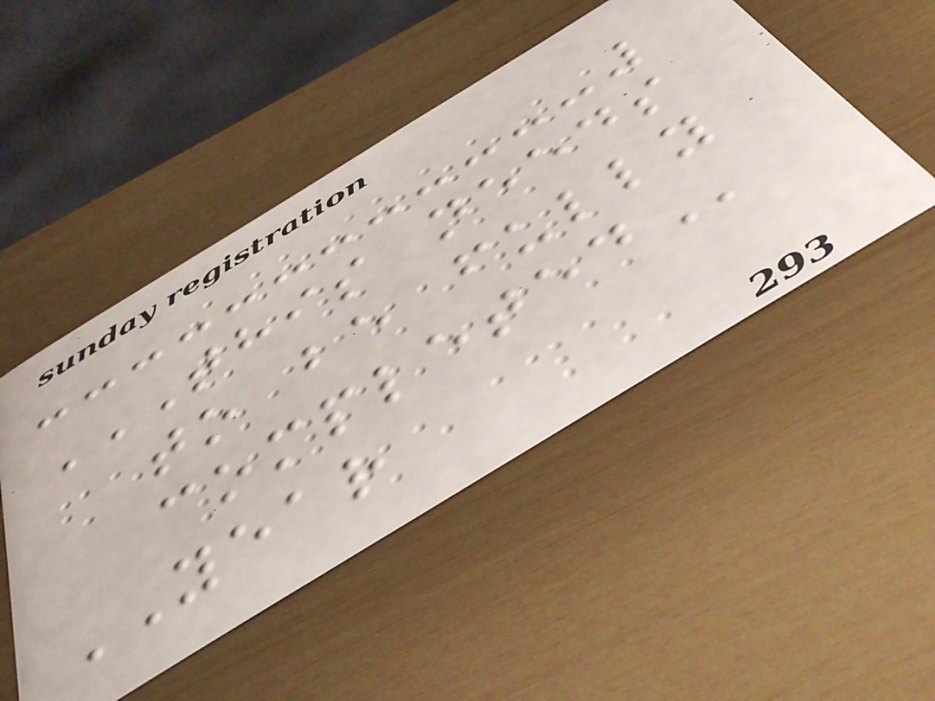THIS NEEDS
TO BE FULLY
COMPLETED
YEAR
